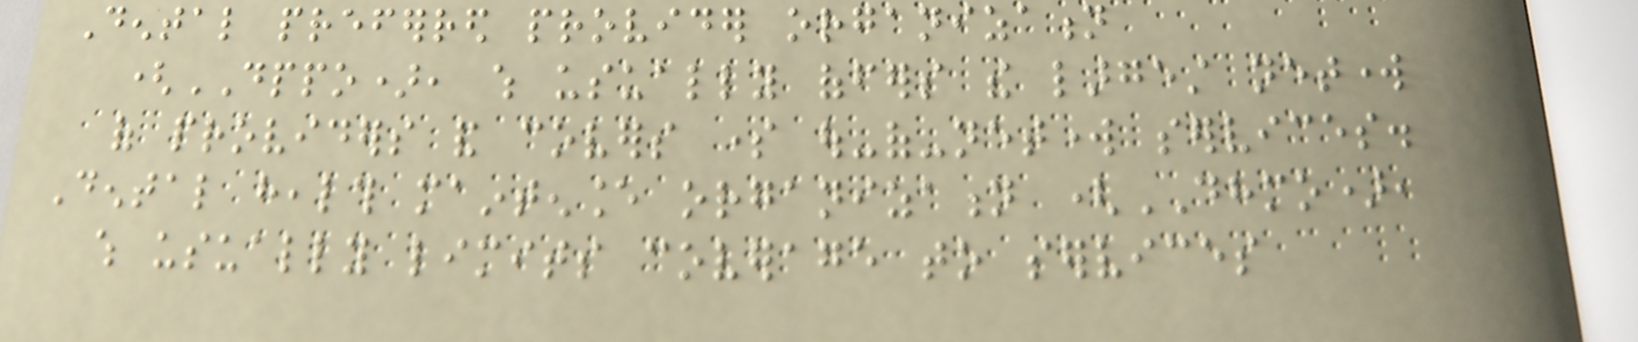Dental preferred provider organization
(DPPO), which usually offers the largest network
of providers and covers some out-of-network services.
Dental health maintenance organization (DHMO),
which usually limits coverage to services
